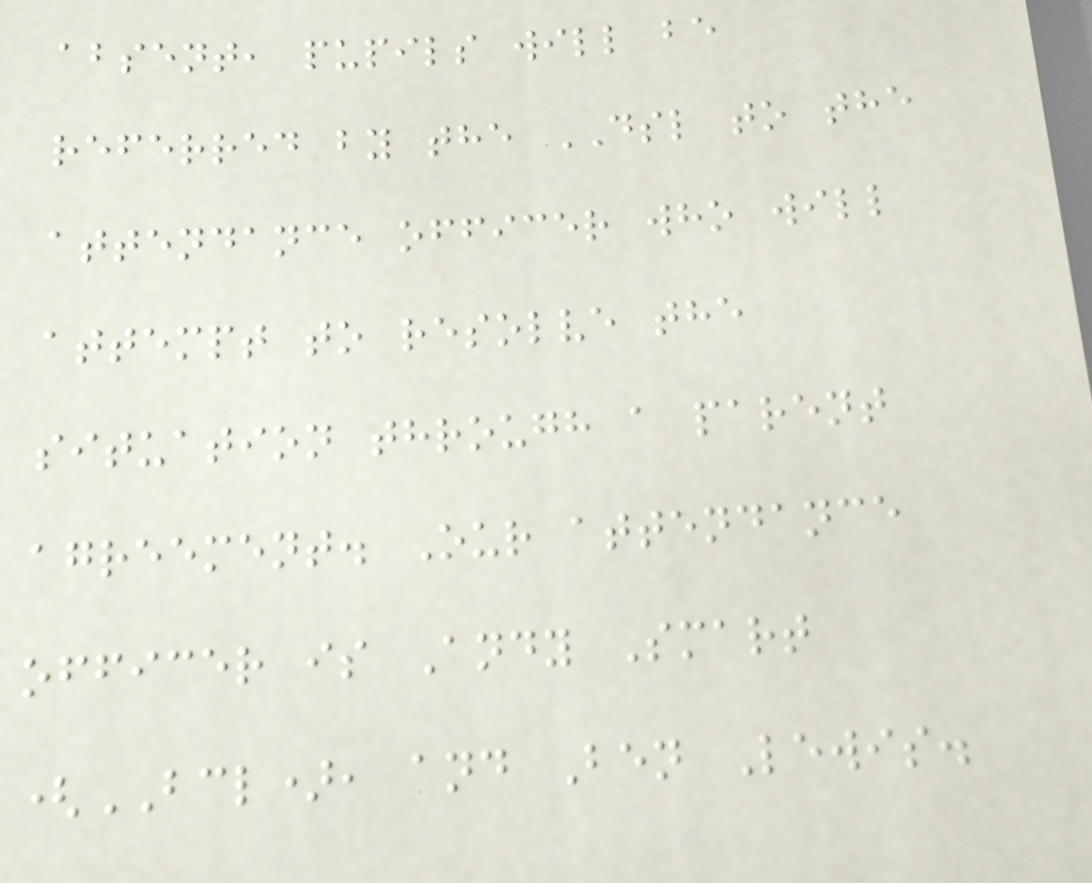absent, pupils will be
referred by the DSL to the
attendance officer who will
attempt to resolve the
situation through a parent
agreement. Our attendance
officer is Andy Smart
(BCL), and Ben Lewis.
